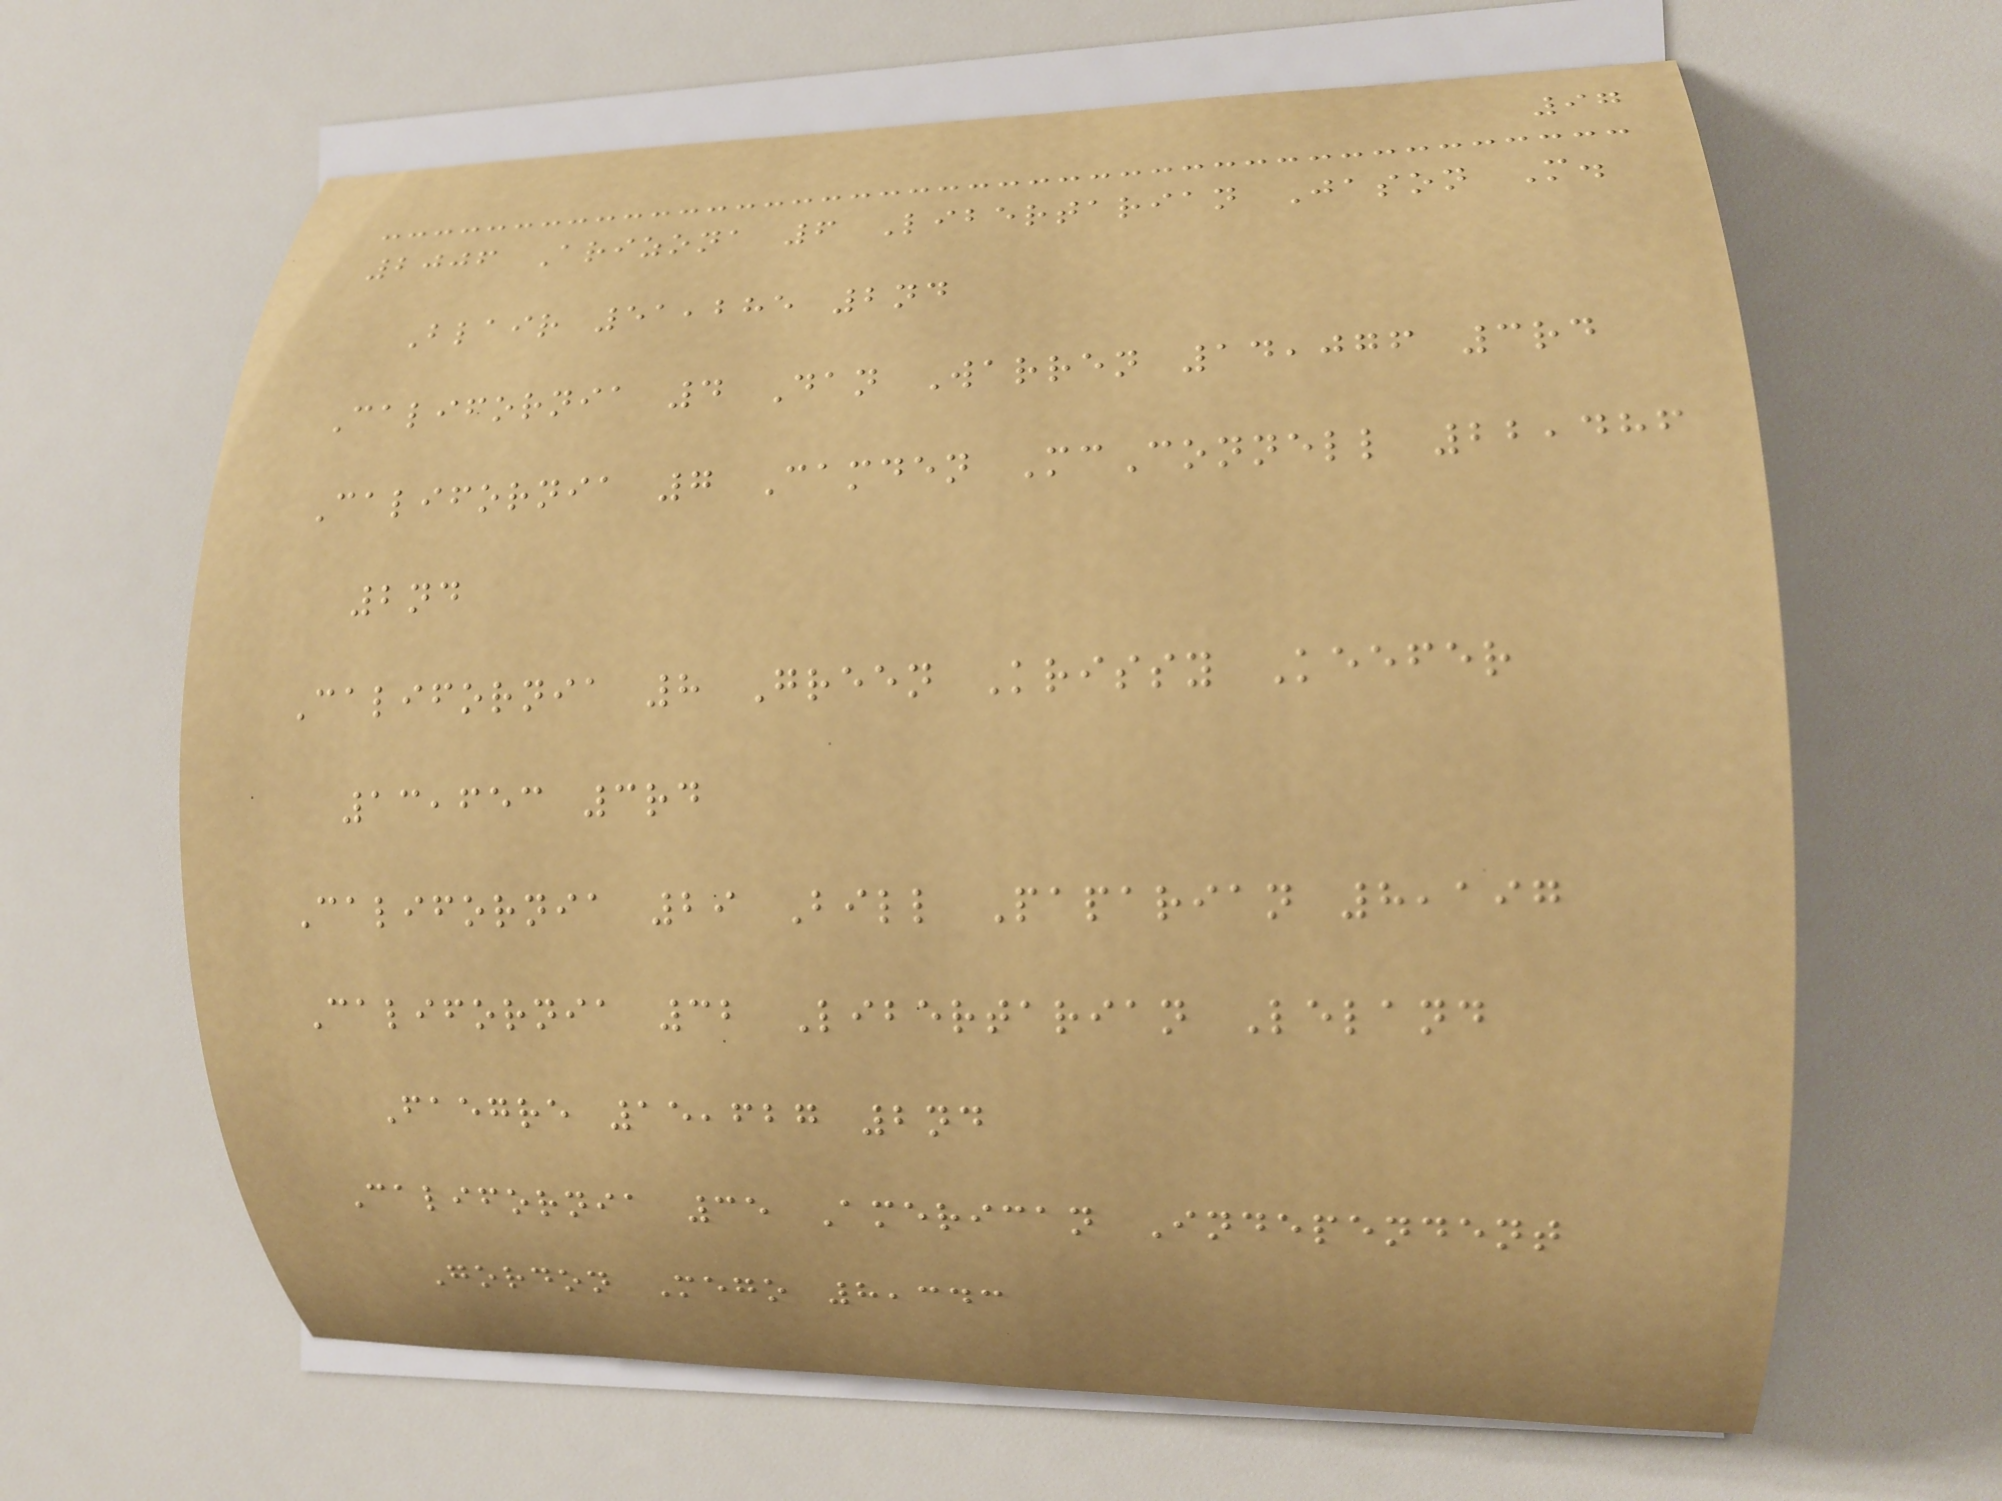97
2006 Arizona 6 Libertarian Jason M.
Blair 51,285 2nd
California 4 Dan Warren 14,076 3rd
California 7 Camden McConnell 22,486
2nd
California 8 Green Krissy Keefer
13,653 3rd
California 29 Bill Paparian 8,197
California 32 Libertarian Leland
Faegre 15,627 2nd
California 35 American Independent
Gordon Mego 8,343
